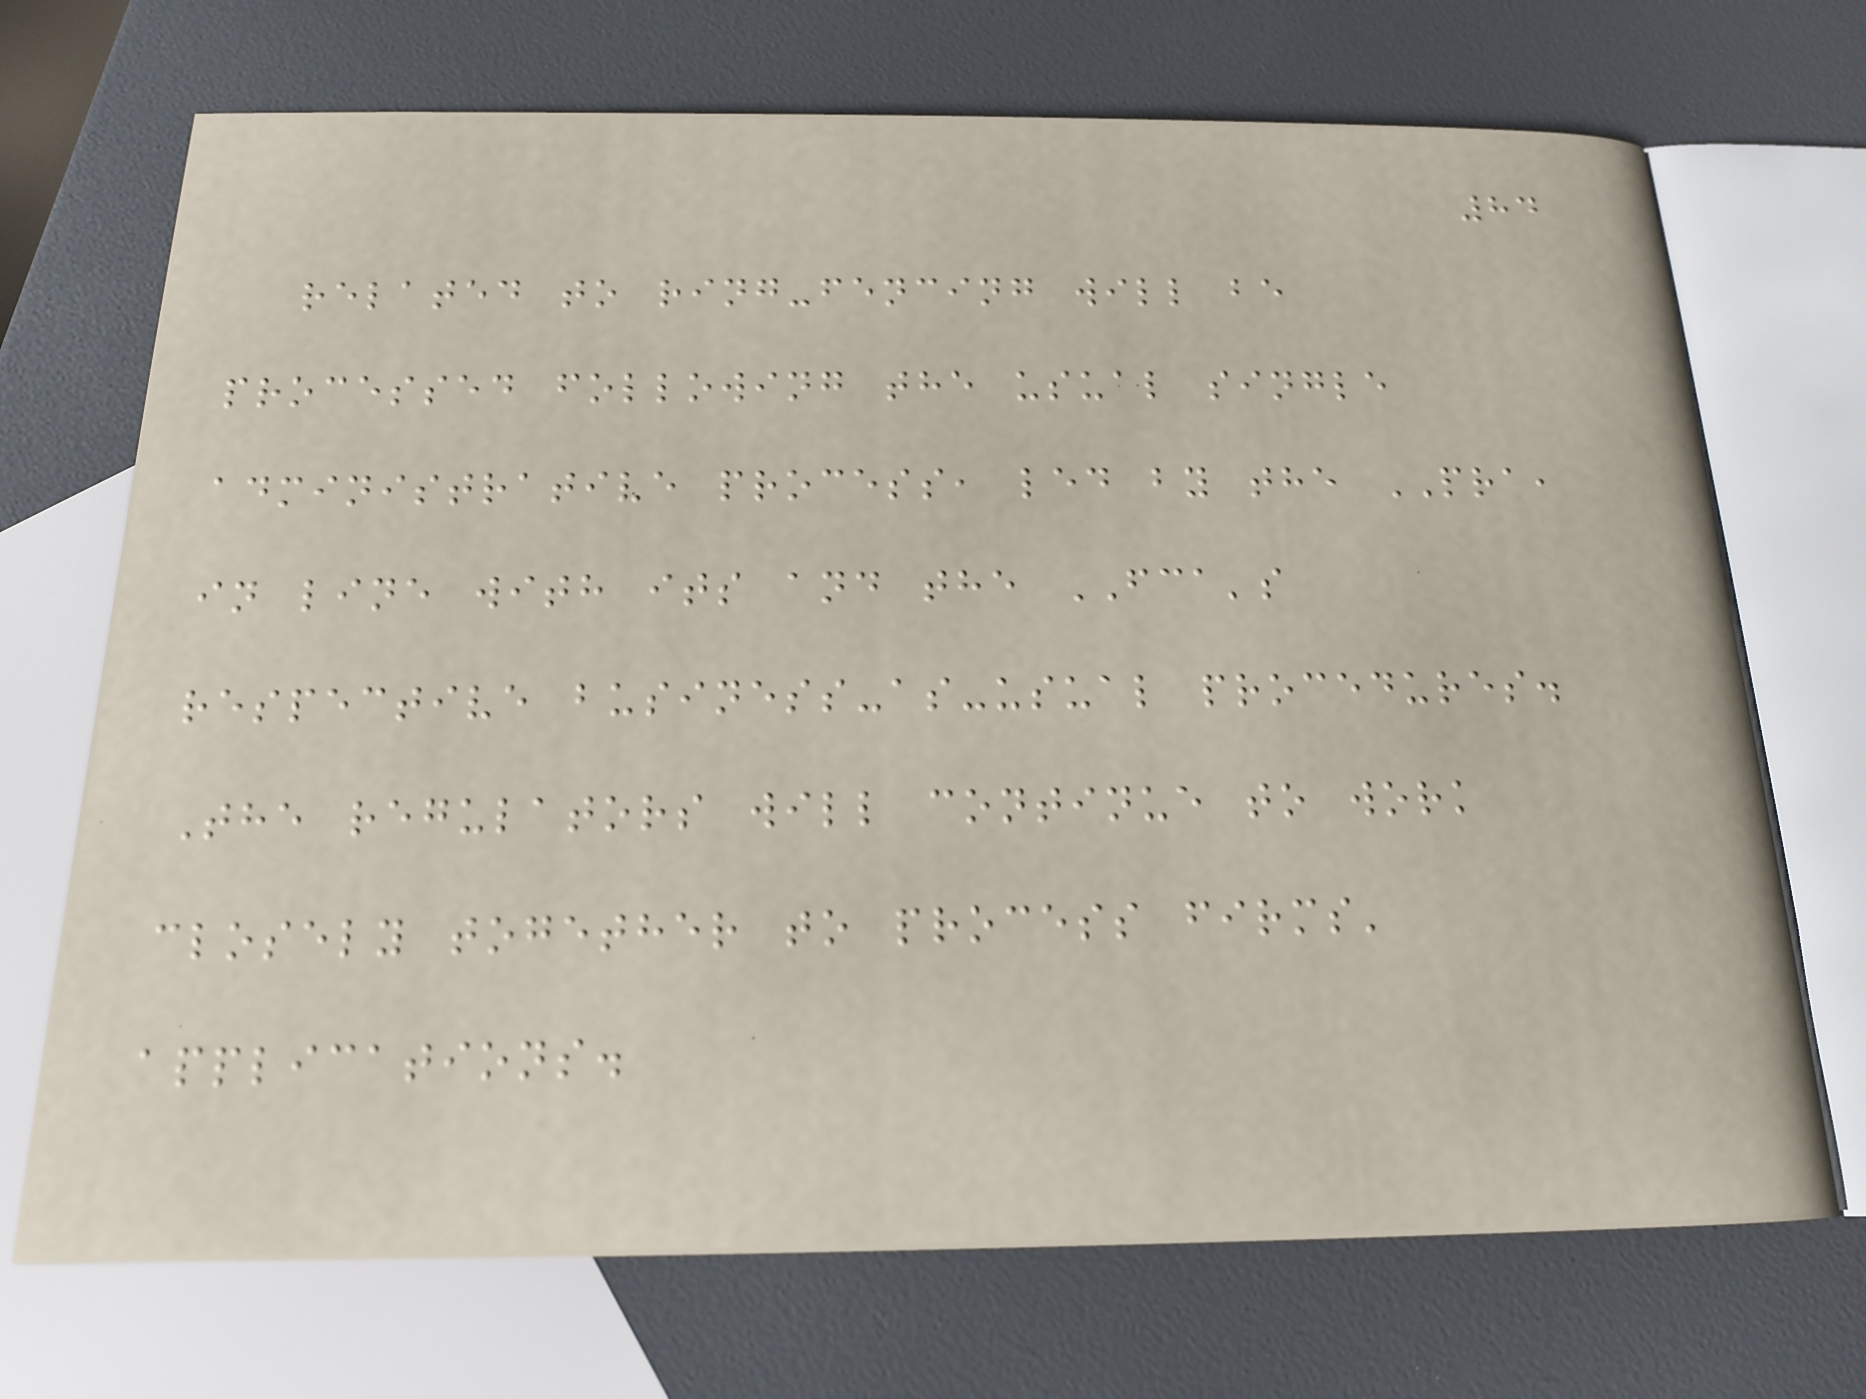84
related to ring-fencing will be
processed following the usual single
administrative process, led by the PRA,
in line with its and the FCA's
respective business-as-usual procedures.
The regulators will continue to work
closely together to process firms'
applications.
